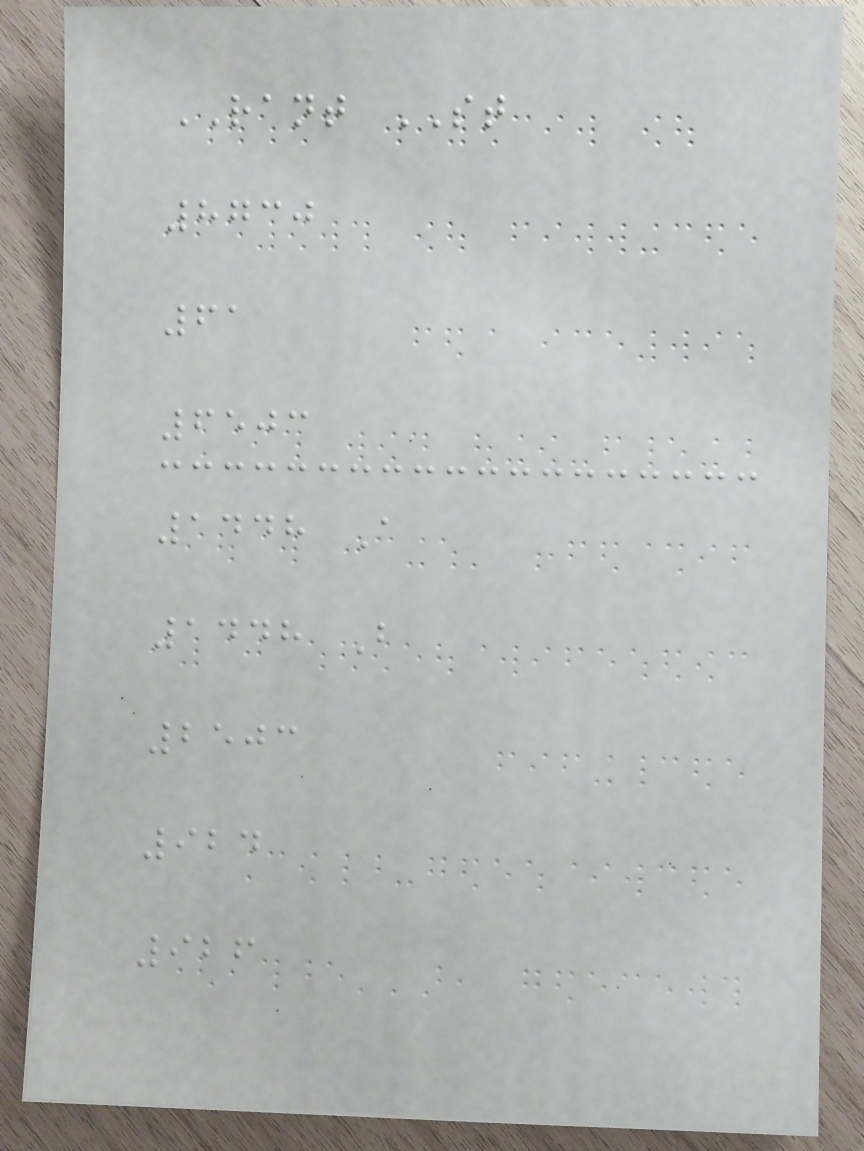RANT ST
8730
61
6503
1448 A
1448 B
2503
924
926
